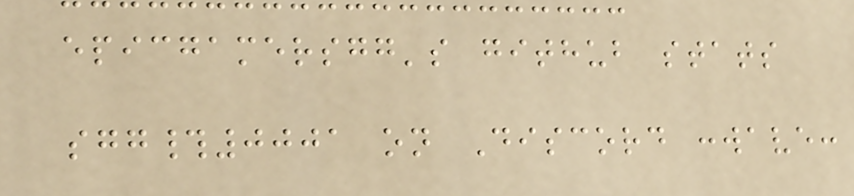epicgamersgg's github stats
sgg#0001 on Discord :wave:
